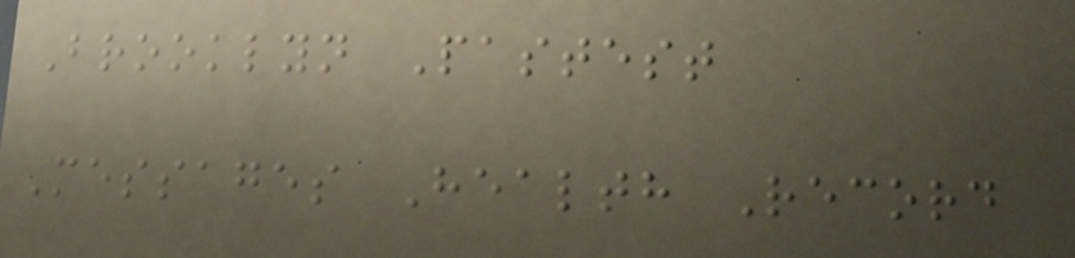Brooklyn Pastest
Messages Health Record
